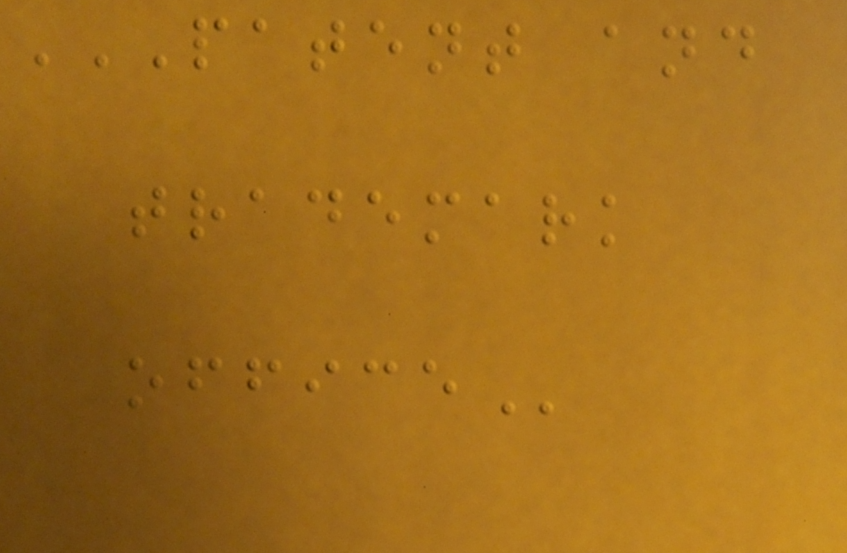PATENT AND
TRADEMARK
OFFICE
